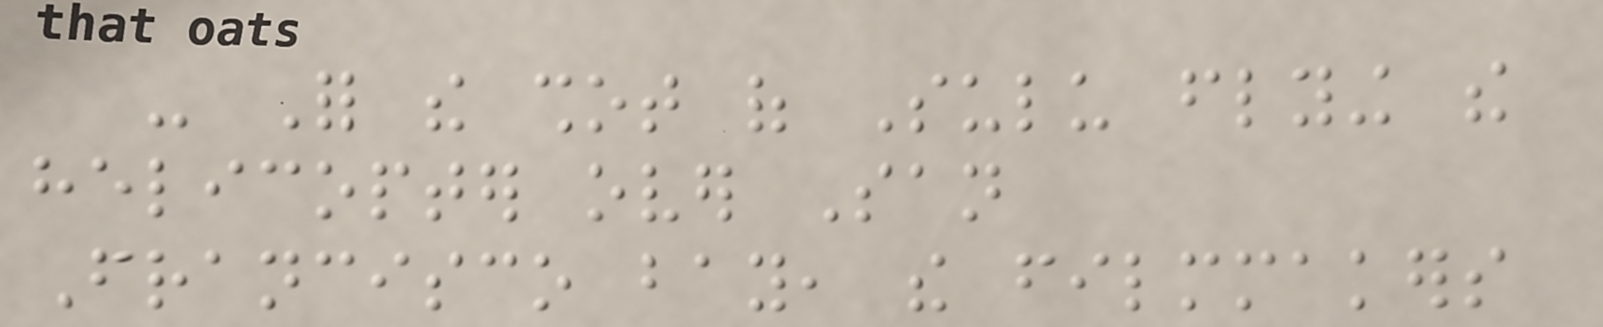- For the shot of Sulu flying the
helicopter over San
Francisco bay, the filmmakers
